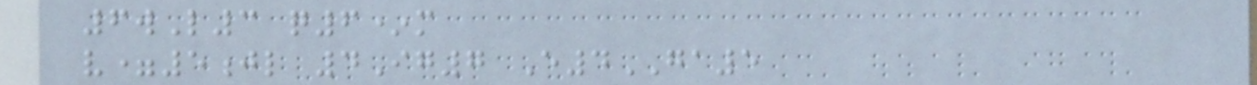6wL3 q6*m
v=5jl 4Ig7 E4GA5
